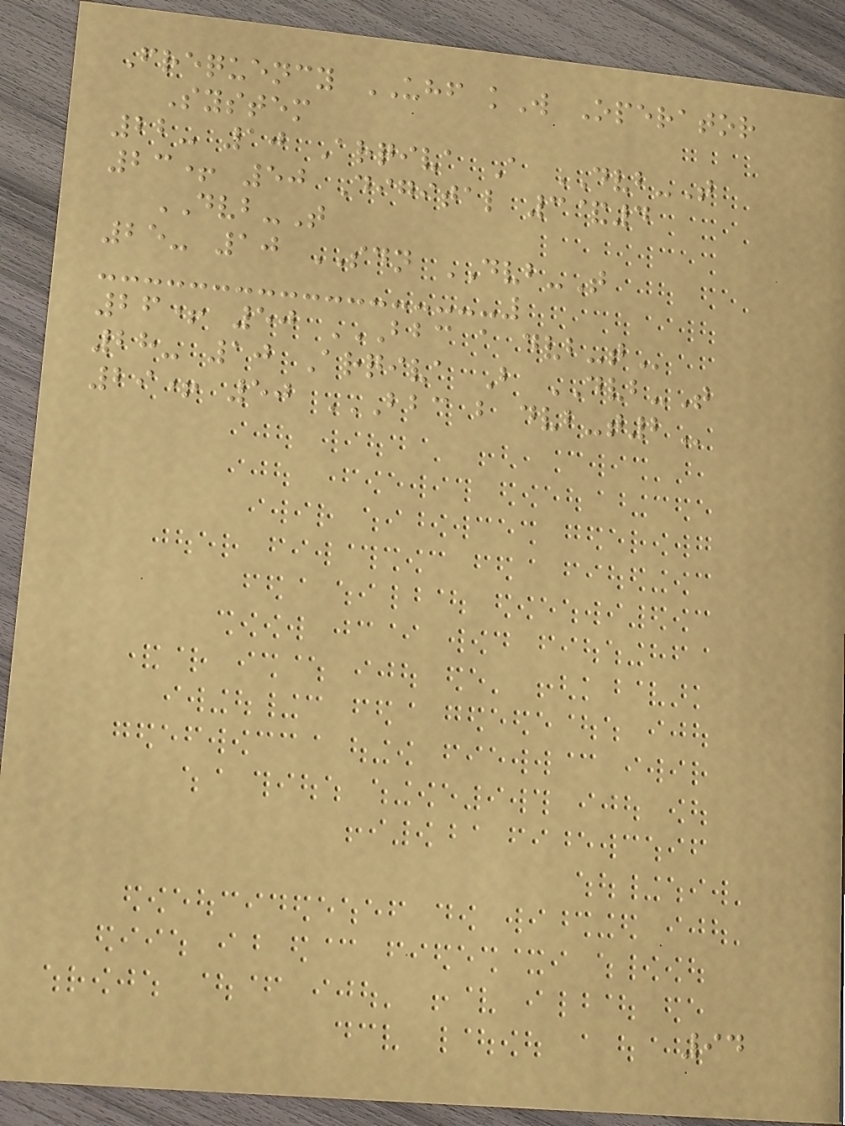Frequency UHF kW Operator
System
22- 10 Arqiva A DVB-T
23+ 50 Digital 3&4
DVB-T
25- 10 SDN DVB-T
26+ 50 BBC A DVB-T
28- 10 Arqiva B DVB-T
29+ 50 BBC B DVB-T2
94
